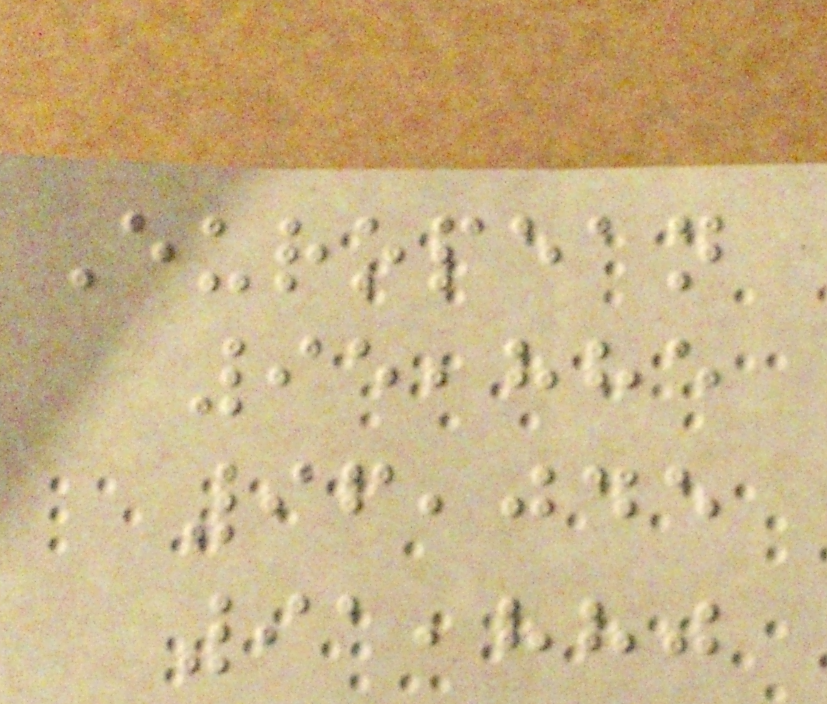European
95,885
96,045
91,880
